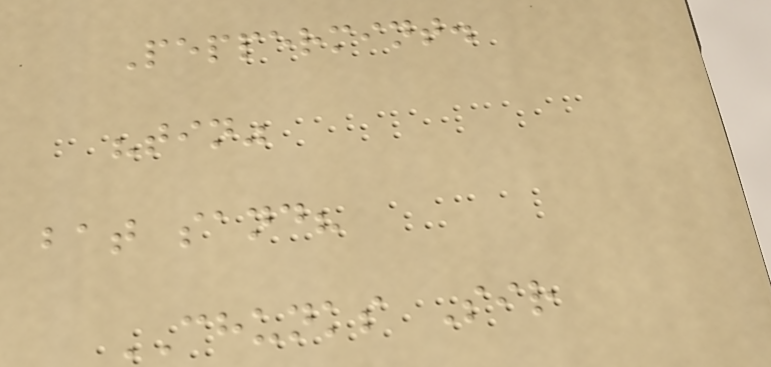Peppermint.
"tin"
bat sand?
CHUNKS Sir
